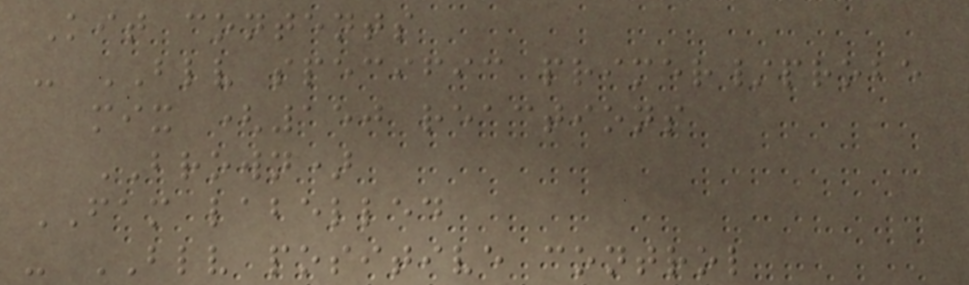Kit contents
- BLV specific primer/probe
mix (150 reactions
BROWN)
FAM labelled
- BLV positive control
